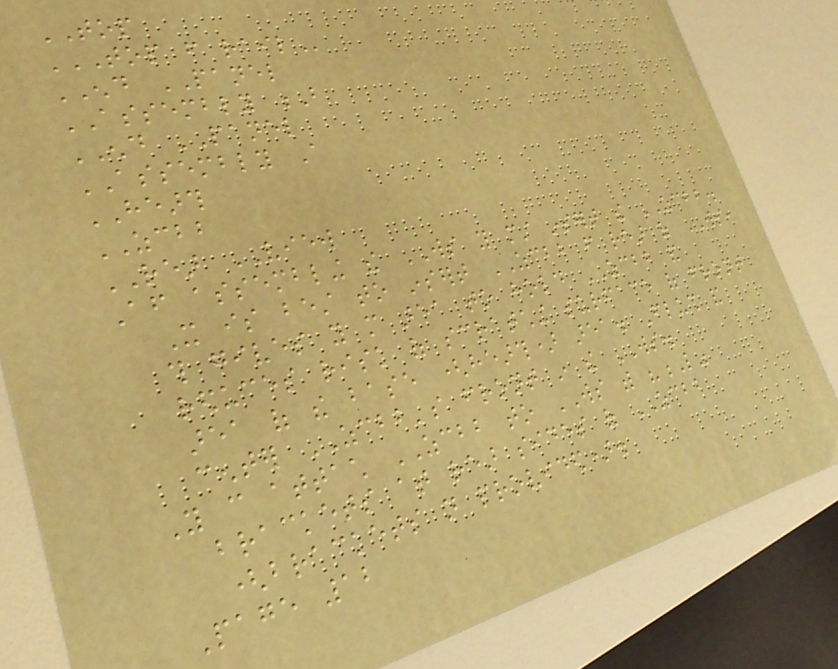TOP
TOP FROM RAIL
END PANEL
ASSEMBLY B
END PANEL
ASSEMBLY A
HEARTH
ZCBB
REAR VIEW
After assembling the WS you must insert the ZCBB.
It is best to insert ZCBB from rear of WS,
this gives you more area to hold ZCBB and
reduces risk of scratching surface of front
area of the base (hearth) area. Flush and
center ZCBB's front in the WS.
You can attach ZCBB to WS with "L"
brackets at rear sides of ZCBB
(brackets not provided).
Page 12
